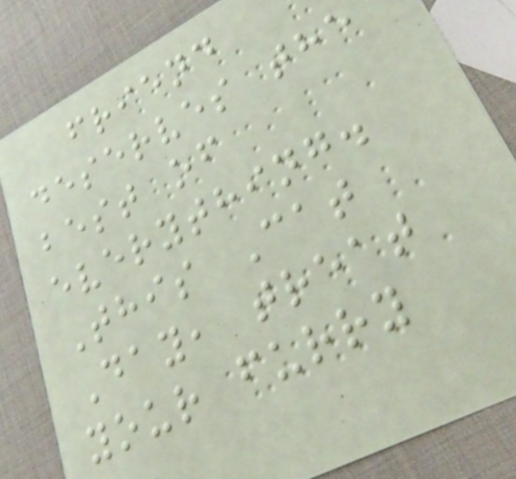friend
deserves the
best of
everything.
This Cat
Day, treat
your furry
